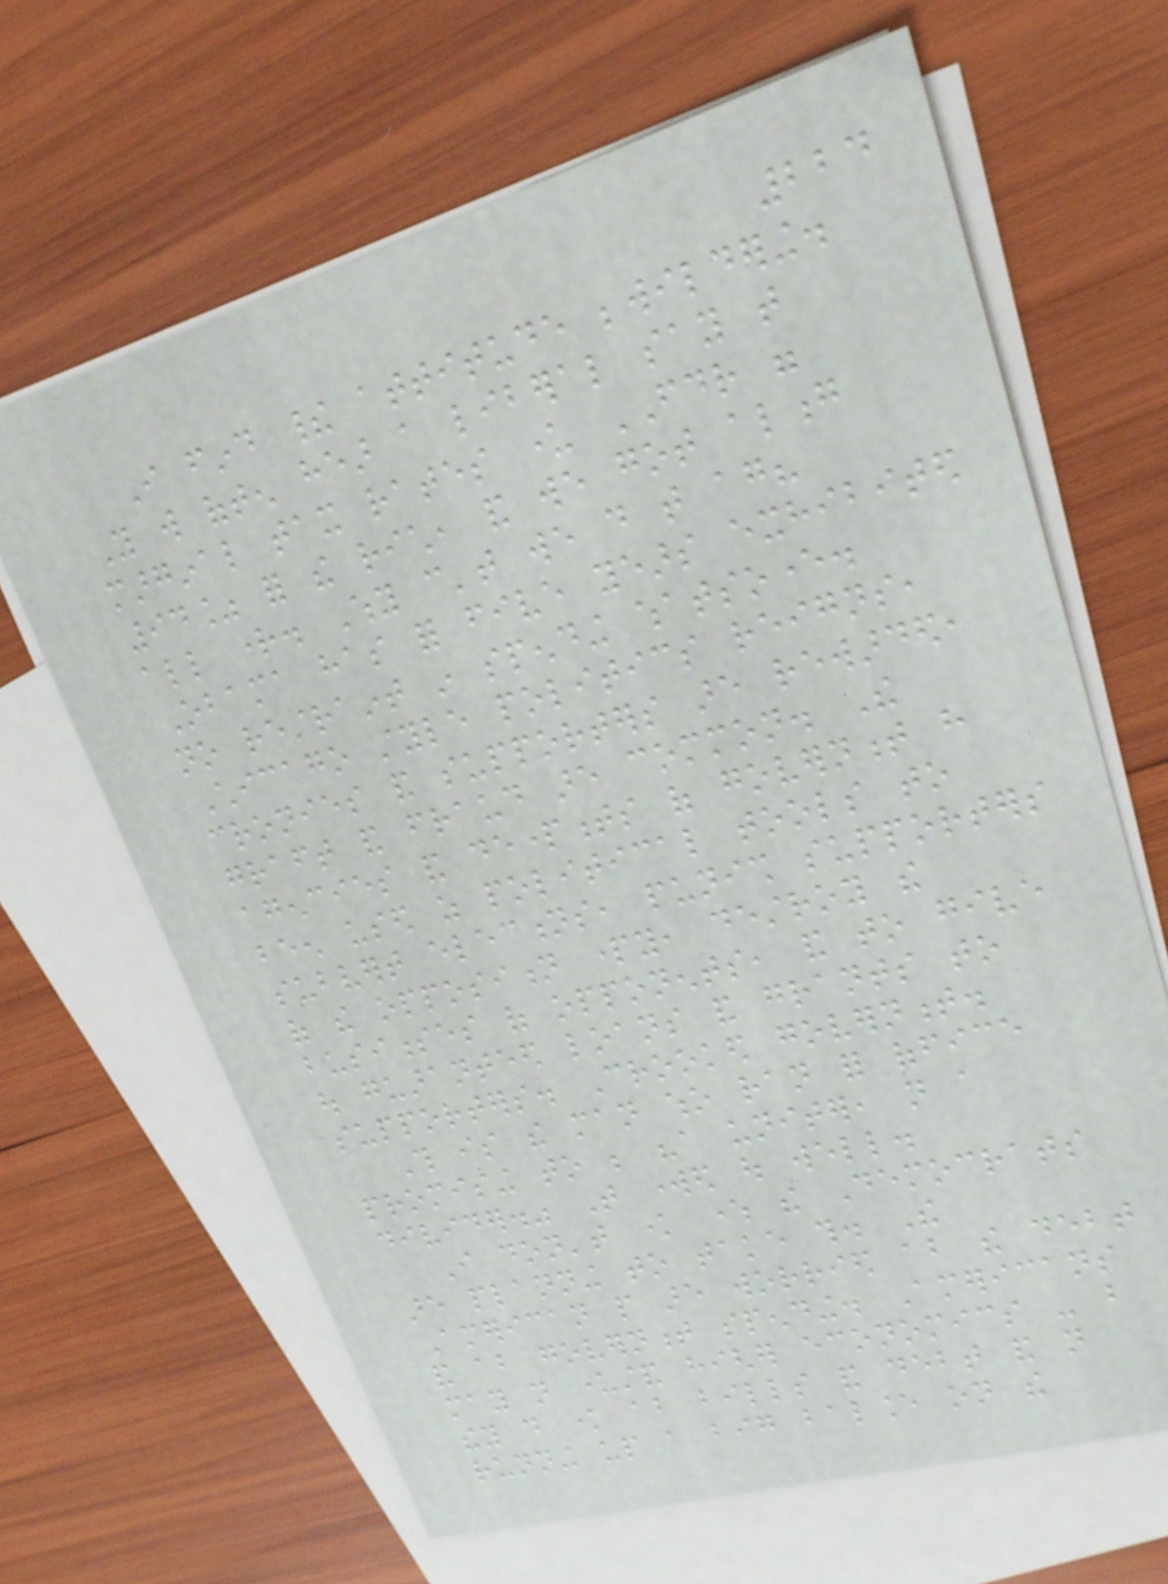224
I find their attitude bewildering.
You will often hear a liberal say that
marginal tax rates under FDR were
94% for the rich, and we got along
all right. Why can't we do that again?
Obama has for five years exhibited
no restraint in spending whatsoever.
Chicago style politics reigns,
cronies and supporters are rewarded,
graft and fraud are common. The
agencies and departments of government have
been used as political tools to
subvert elections, punish supporters
of the opposition party, destroy the
businesses of opponents, and to give
out guaranteed loans and grants to
supporters. Crooked government.
This is the man who ran for office
promising to be "a uniter, not a
divider." That worked out well.
I don't know where the Democrats
are planning to take this. The
American people are worried about the debt
and about government spending. Americans
may not understand higher economics - but
they do know about bills and debt and not
running up a big balance on the
